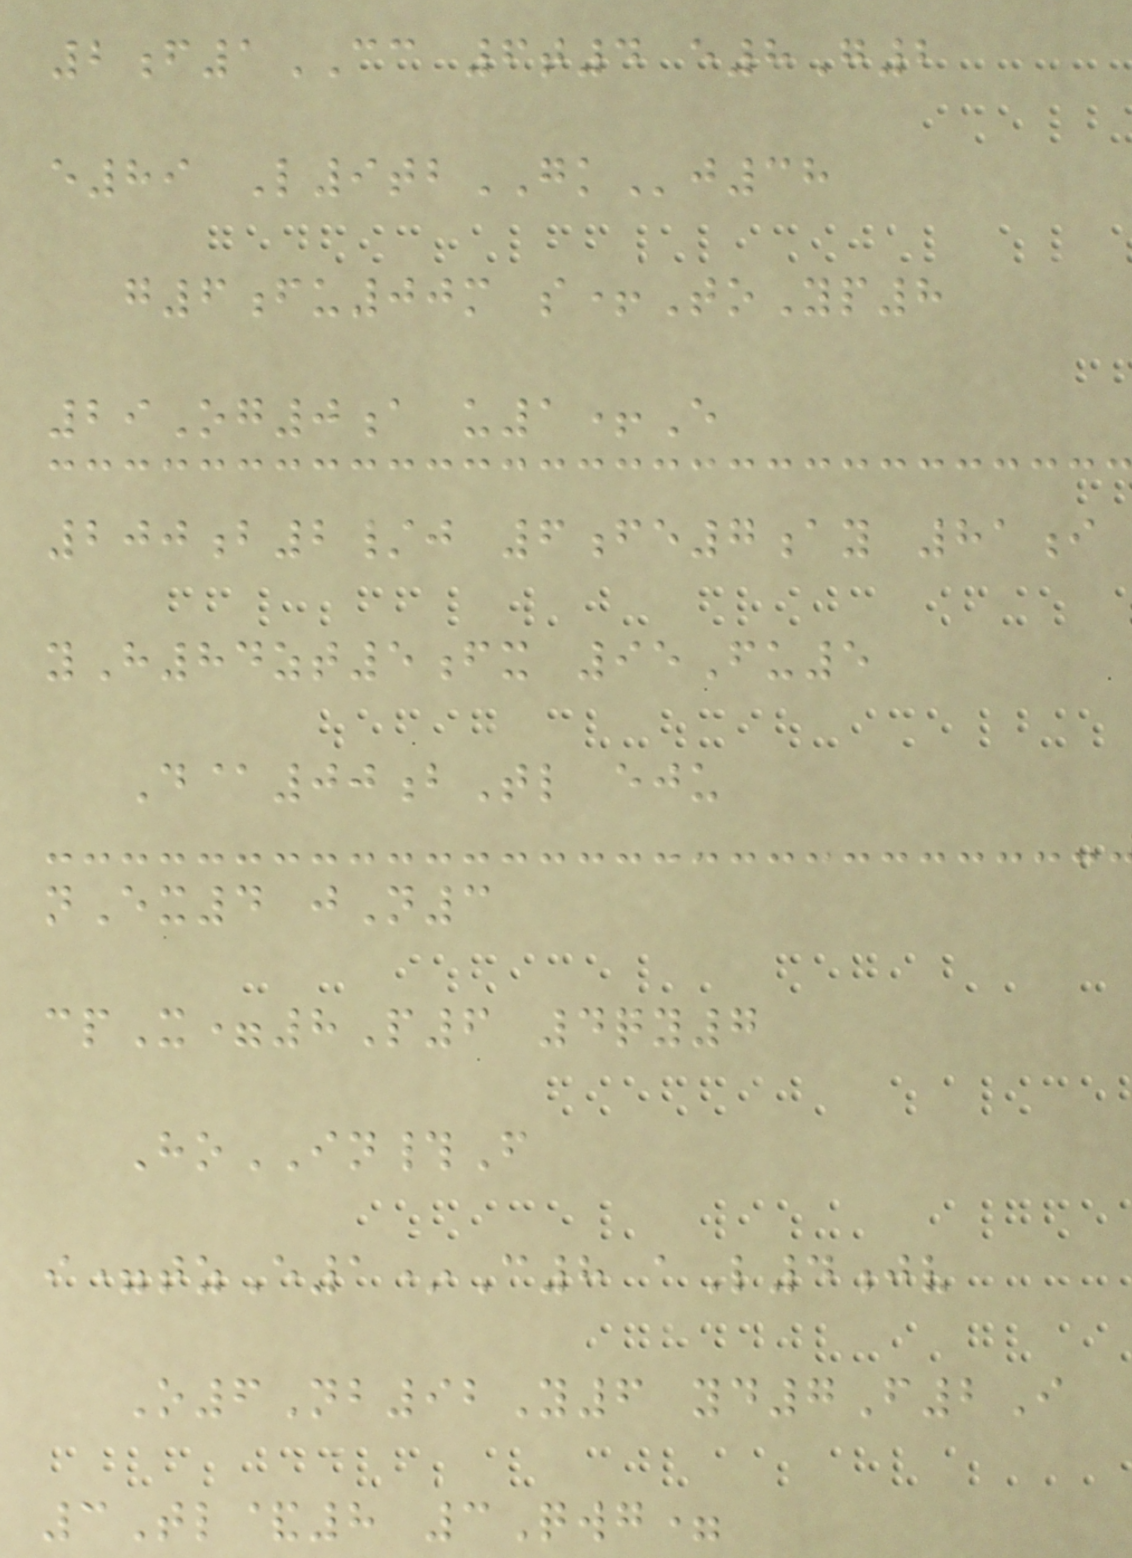2f1CC 6t4 e8G2
e89 L9tbGKj38
g6fu00m s+ToYp8
29Og0a u1+E
200b2/j 6fe7ay 81i
yH84zt5fx 95Fu5
D@00bTl eju
nEx4 jN3
cpX=8P6 4qy7
HoIN#F
i=tzE1*C8 aL4jv
O6Nb92Y6 yd7F2I
3Tl&8 3Qwg=
